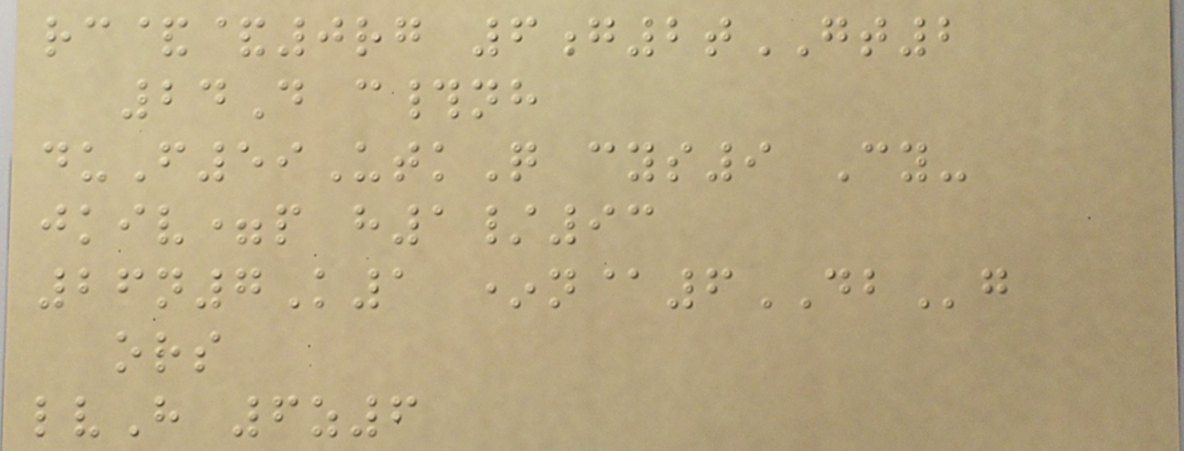rc&&0rg 6g2tGT2
24D c#nh
duF59UtkQ cys9 Cy-
jkiv=p h1/93
26n7K1 *n@6DBg
ors
lvH 6z6
